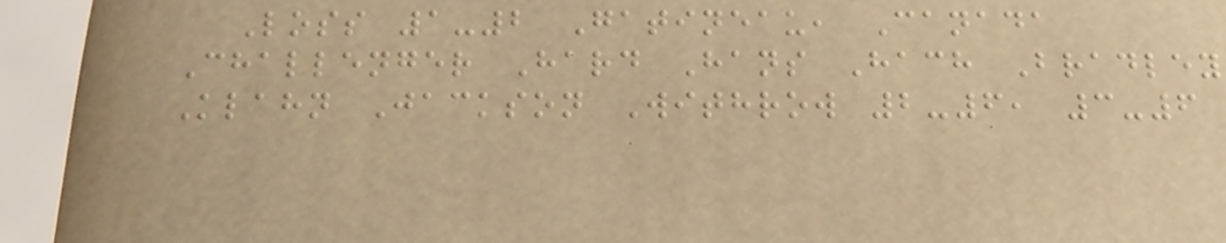Loss 1-2 Gatineau, Canada
Challenger Hard Hans Hach Bradley
Klahn Jackson Withrow 2-6, 3-6
